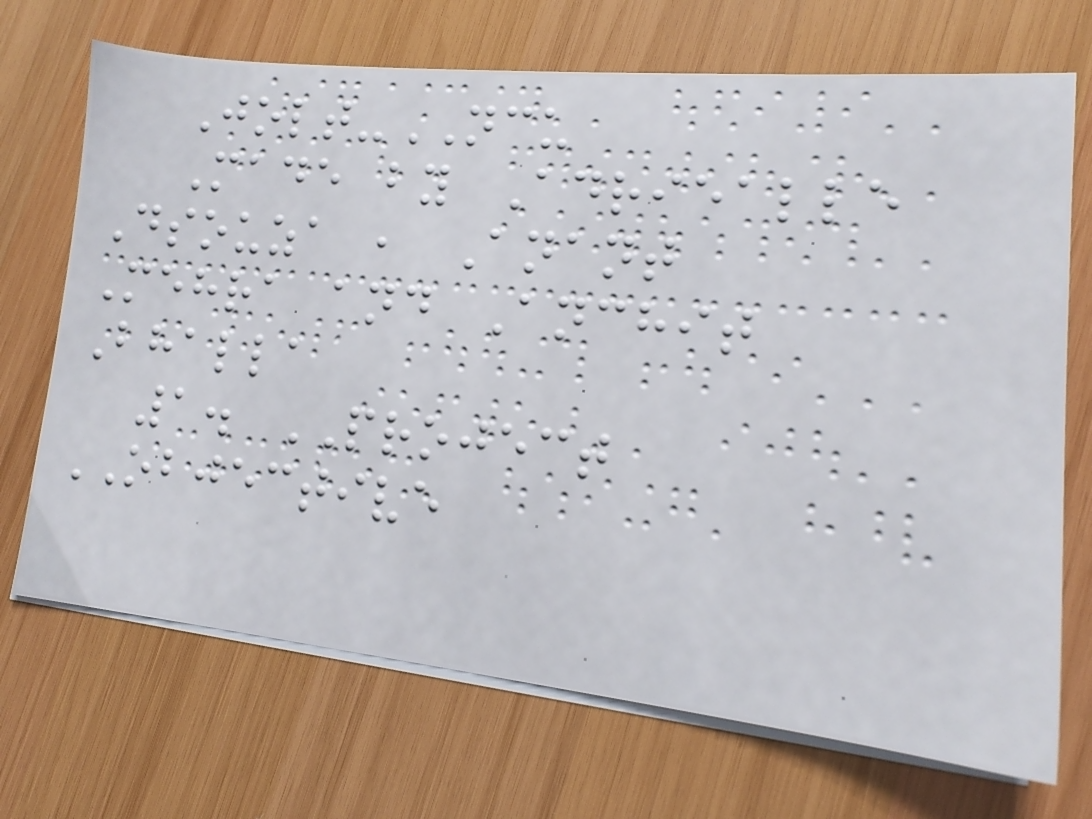Jolt-NCU
Made by Adriealle
Dsouza , Anant
Mehra and Anchit
Bhalla
1. PROJECT
OBJECTIVE
